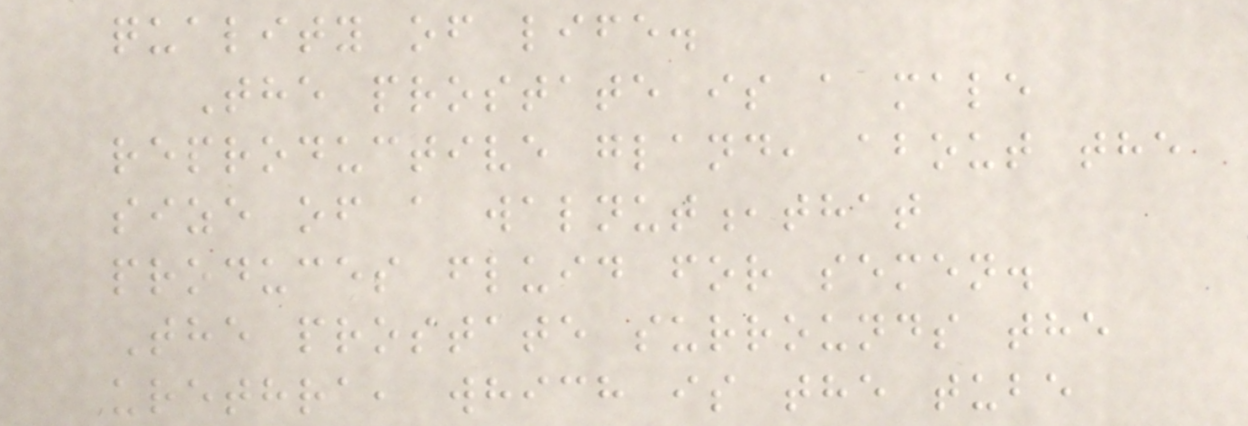quality of life.
The prostate is a male
reproductive gland, about the
size of a walnut,that
produces fluid for semen.
The prostate surrounds the
urethra, which is the tube
